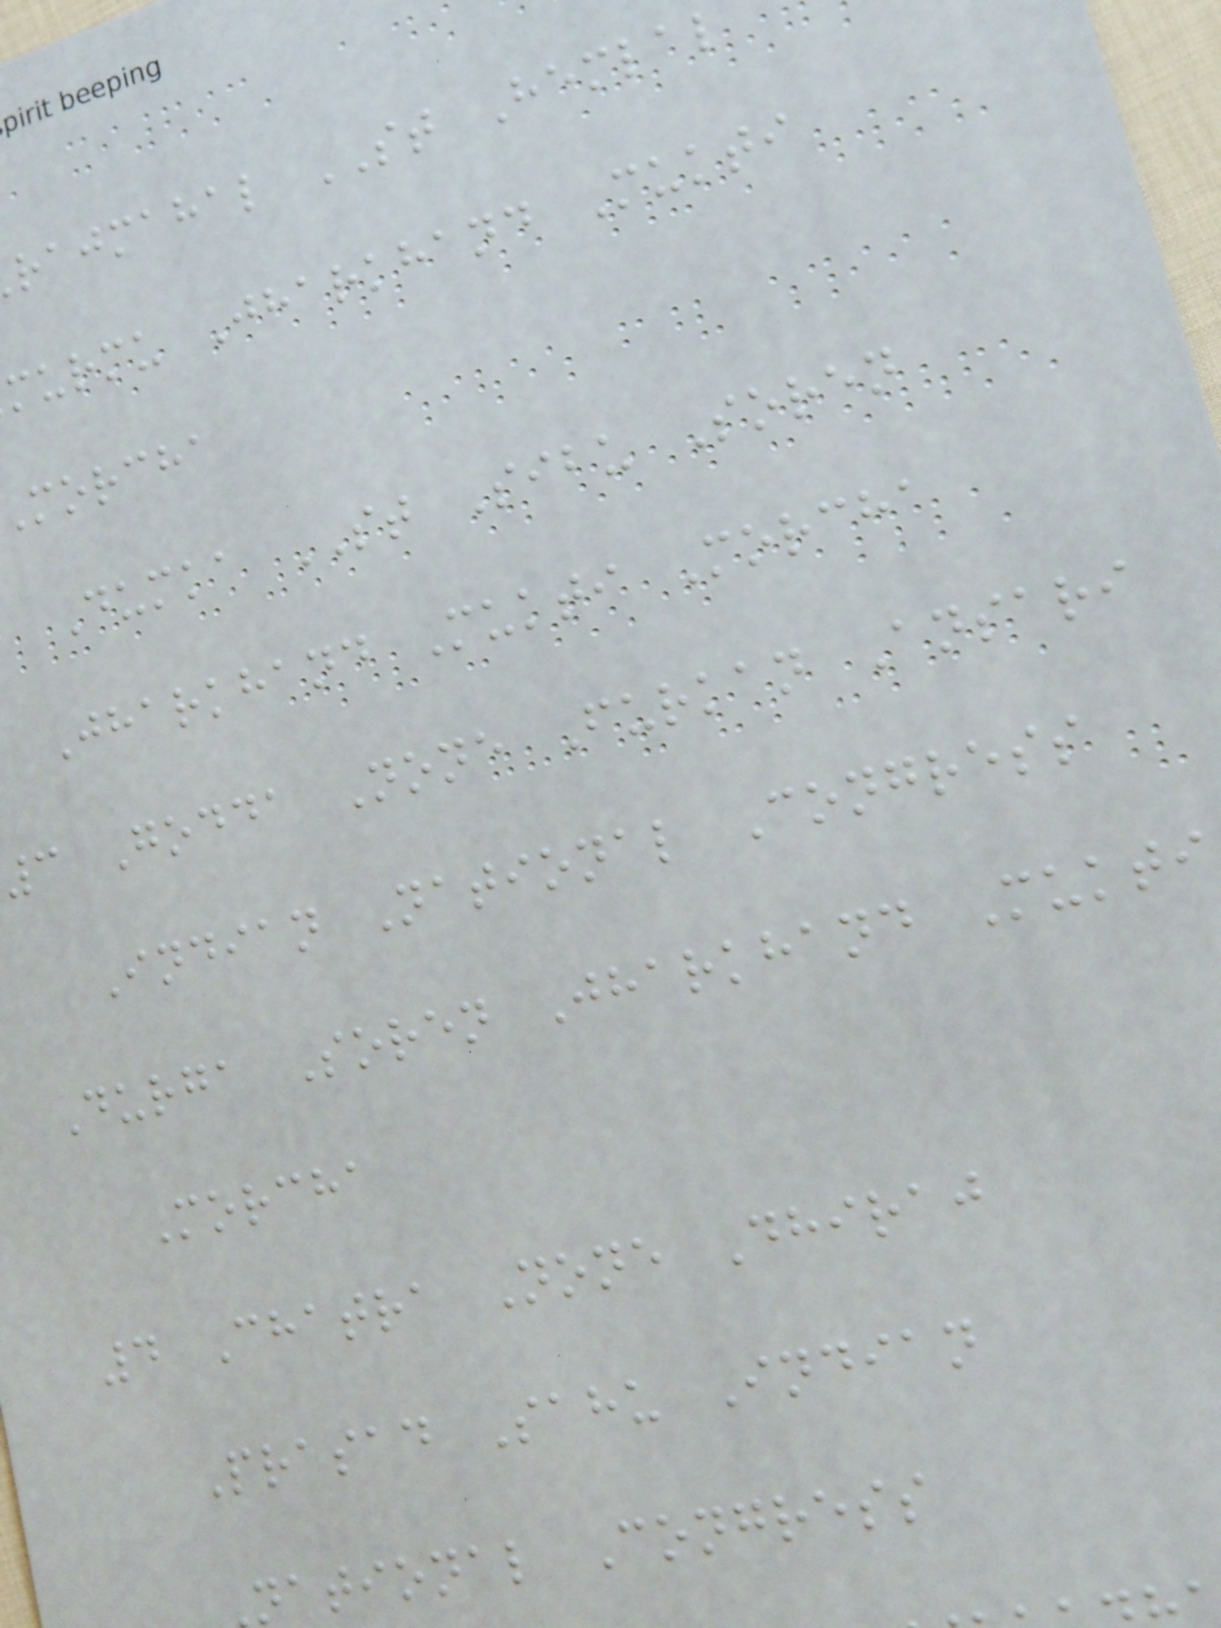rajmahal ST Hemlal
murmu Jharkhand Mukti
morcha
Dumka ST Sibu Soren
Jharkhand Mukti Morcha
3 Godda None Furkan Ansari
Indian National Congress
Durga Soren Jharkhand Mukti
Morcha
4 Chatra None Dhiraj
Prasad Sahu Indian
national Congress
